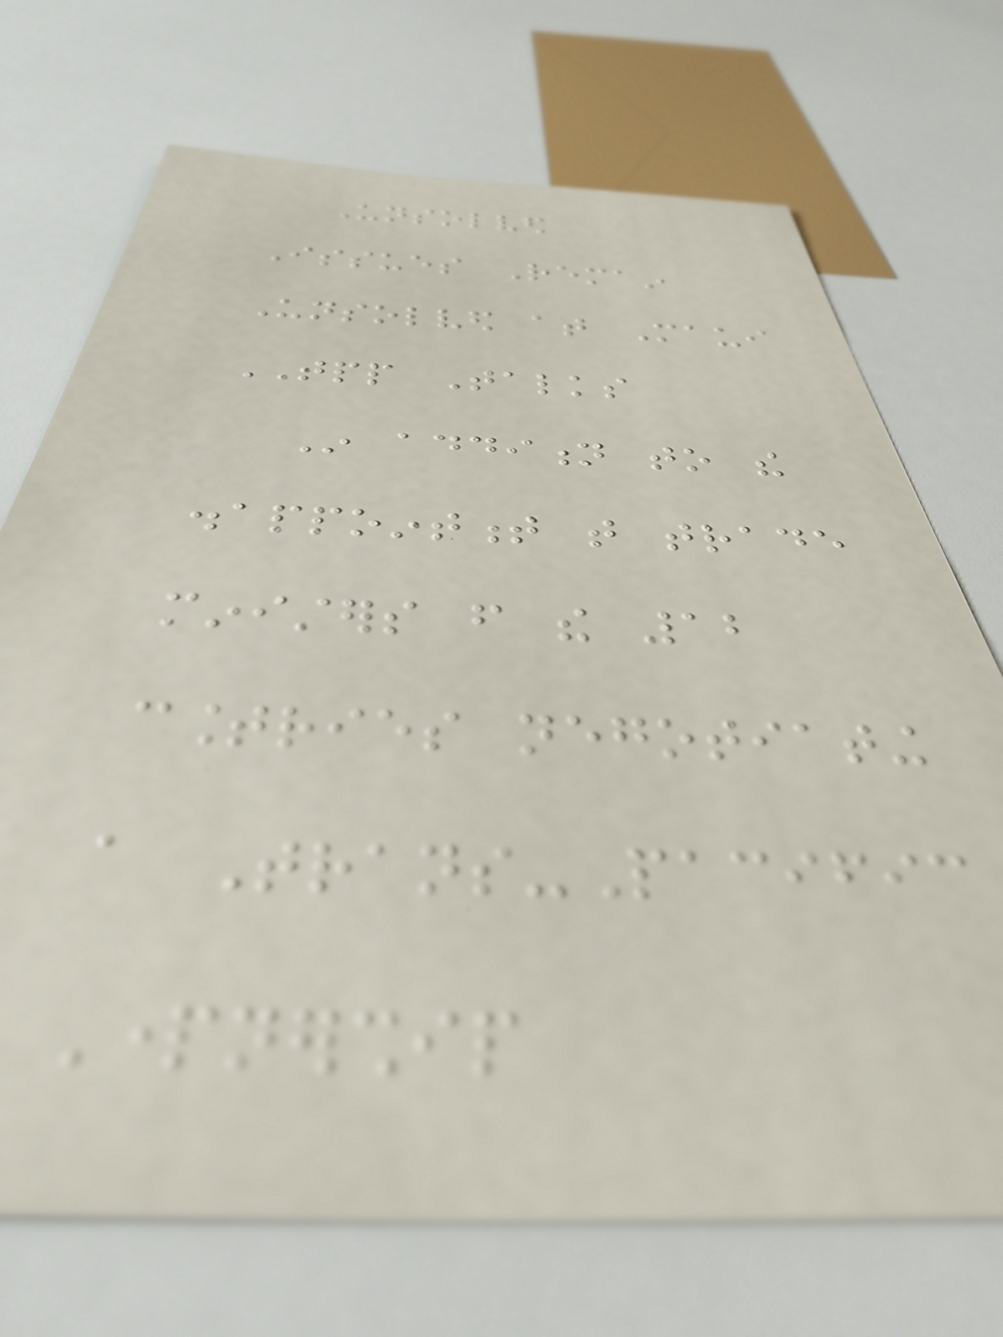Unsolved
Issues Remain
Unsolved at Maui
TPP Talks
In addition to the
disappointment that trade
ministers from the 12
countries negotiating
a Trans-Pacific
Partnership
